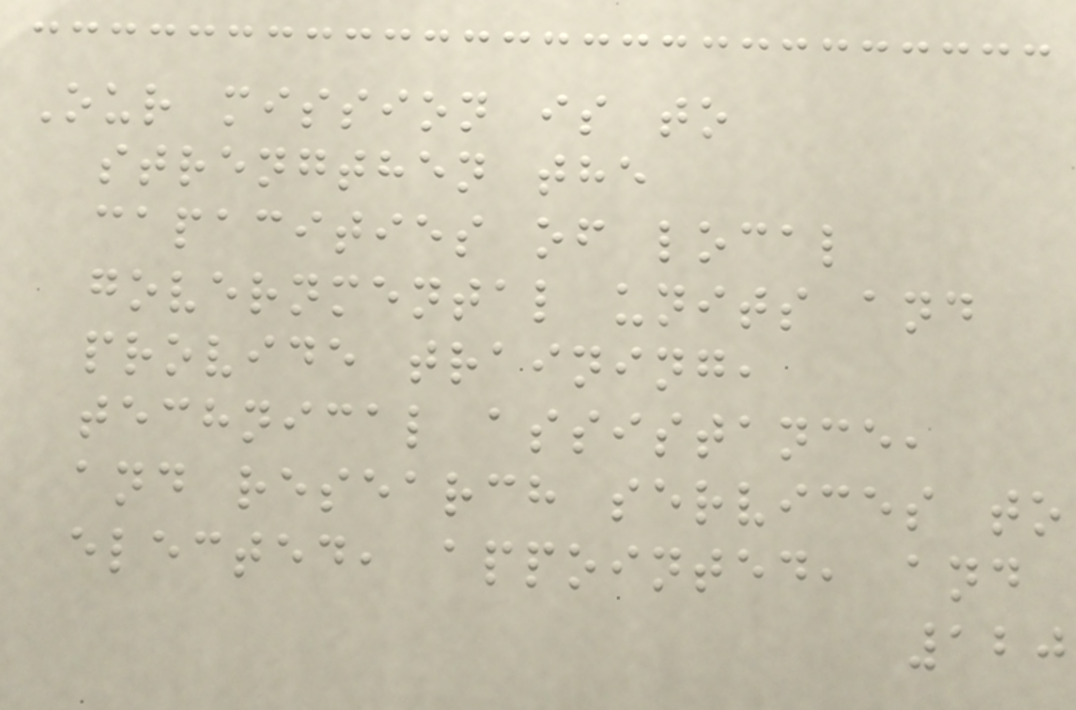Our mission is to
strengthen the
capacities of local
governmental units and
provide training,
technical assistance,
and research services to
elected, appointed, and
120
